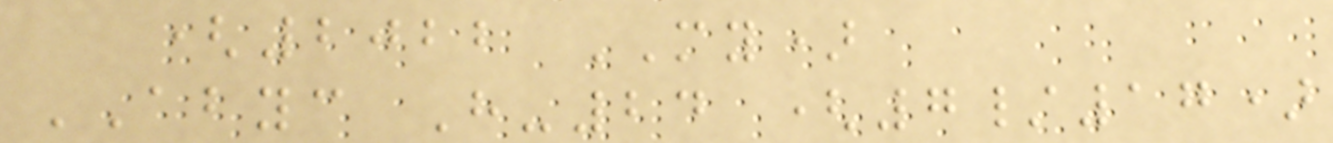(2022 MY)
ABYC H-24 (7/17)
